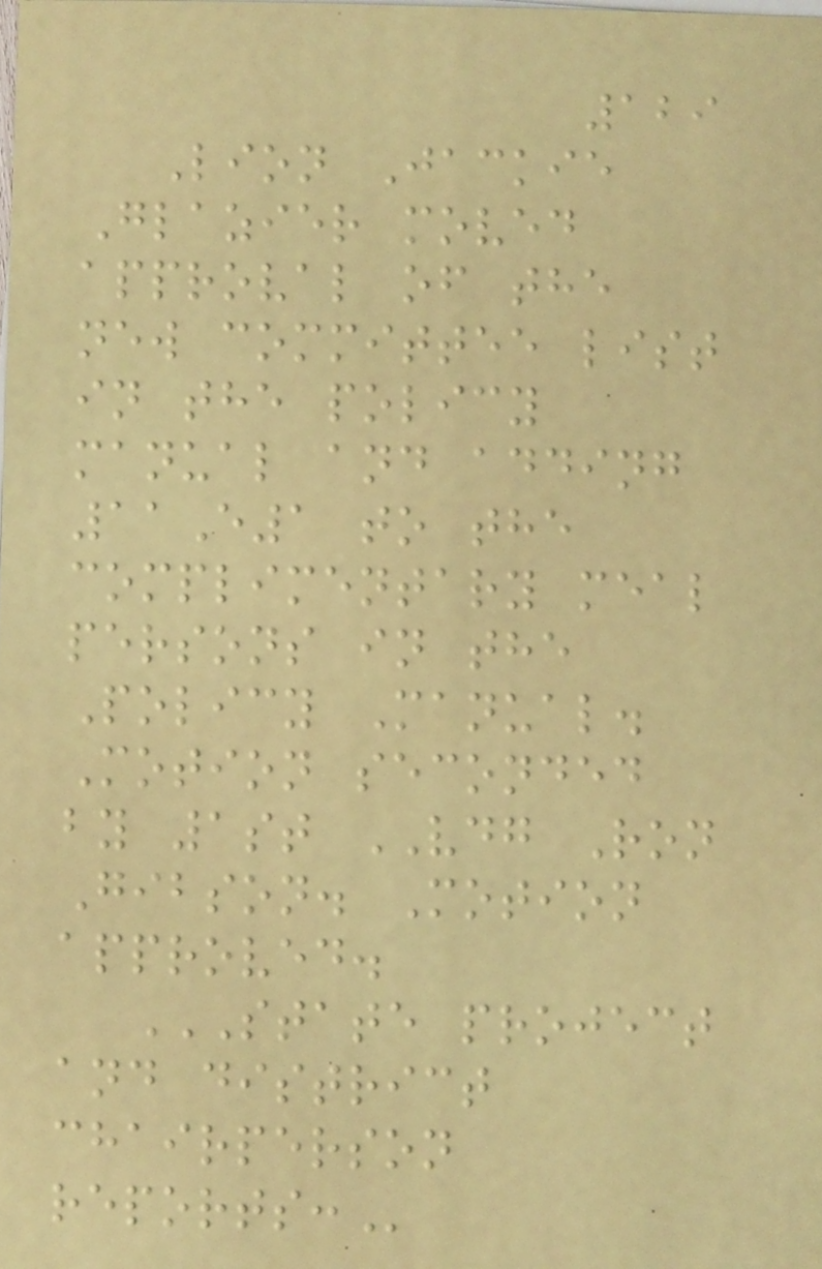129
Lion Jackie
Glazier moved
approval of the
new committee list
in the policy
manual and adding
11E1 to the
complimentary meal
persons in the
Policy Manual.
Motion seconded
by 1st VDG Ron
Gibson. Motion
approved.
STATE PROJECT
AND DISTRICT
CHAIRPERSON
REPORTS:
